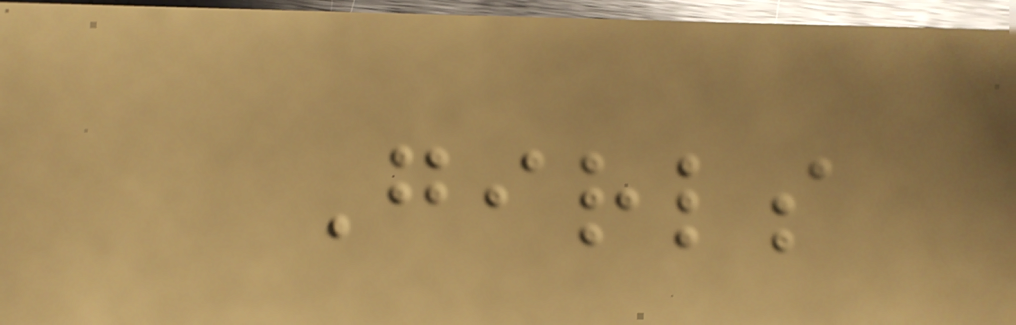Girls
